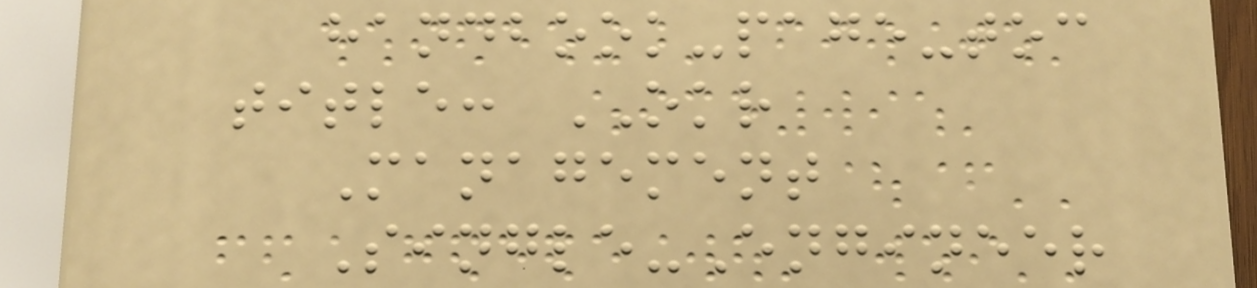handbook-page-toc
title: OKR
Management
Single-Engineer
